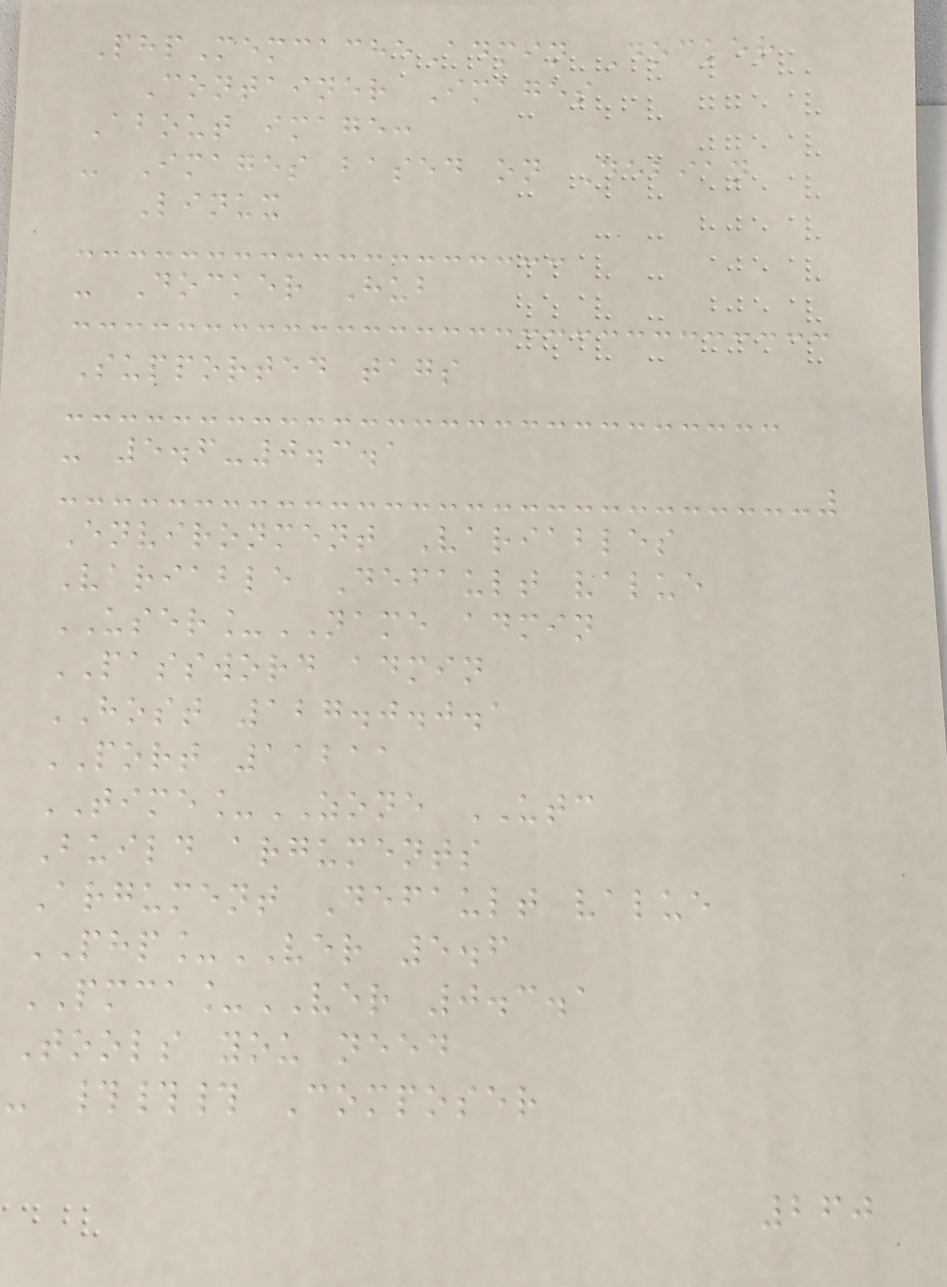PhpMemcacheAdmin Docker
Container Images
About image:
- Images based on Debian
Linux
- Docker Hub
Supported tags
- 5.6-0.3.1
Environment Variables
Variable Default value
USER_NAME admin
PASSWORD admin
HOST 127.0.0.1
PORT 11211
TIME_ZONE UTC
Build arguments
Argument Default value
PHP_VER 5.6
PMCA_VER 0.3.1
Tools you need
- ### Composer
260
